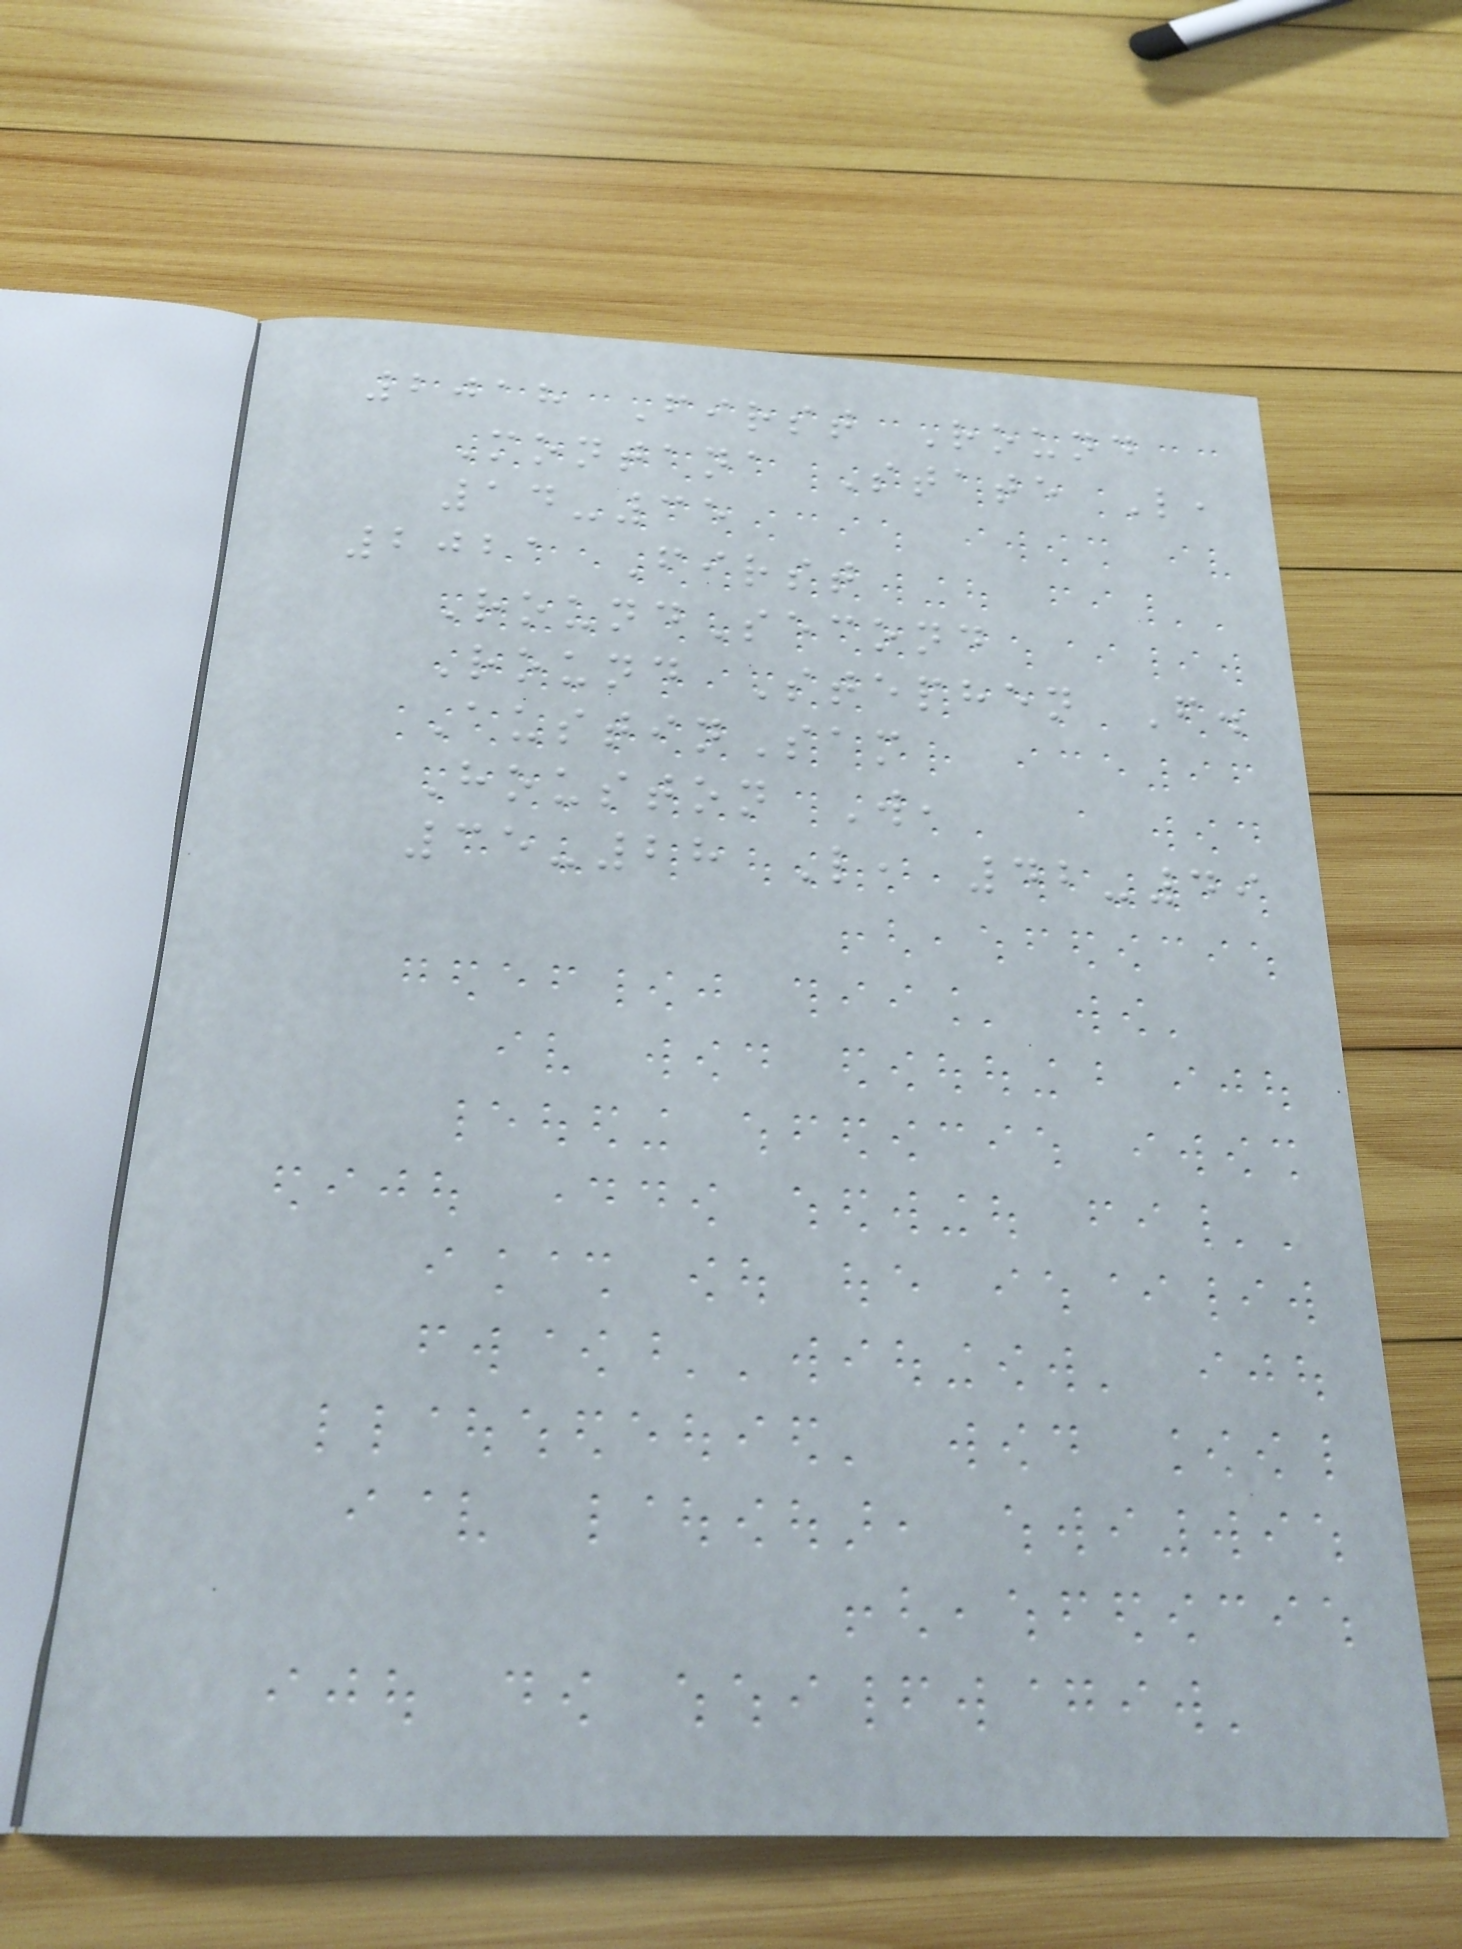2018 First Round
Montana State L,
14-35
2021 First
RoundSecond
Round Stephen F.
AustinSam
Houston W,
35-28 L, 42-49
